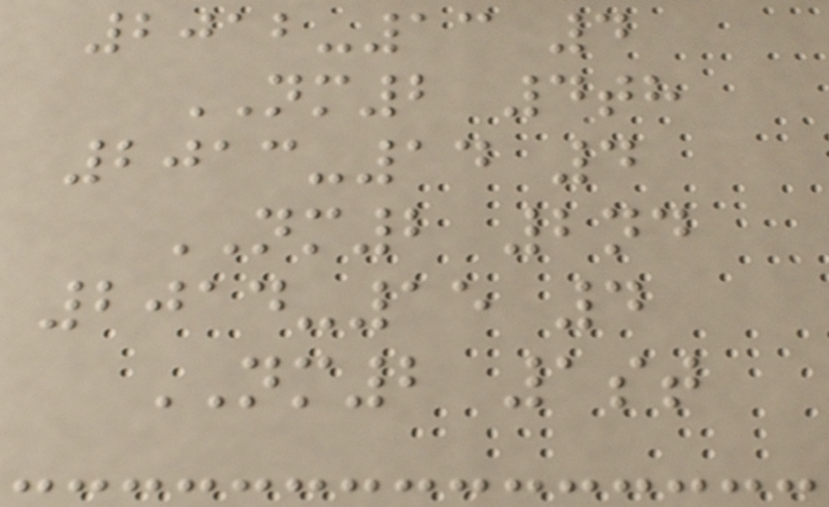2012-13 4
NM2 4th
2013-14 4
NM2 2nd
2014-15 4
NM2 1st
